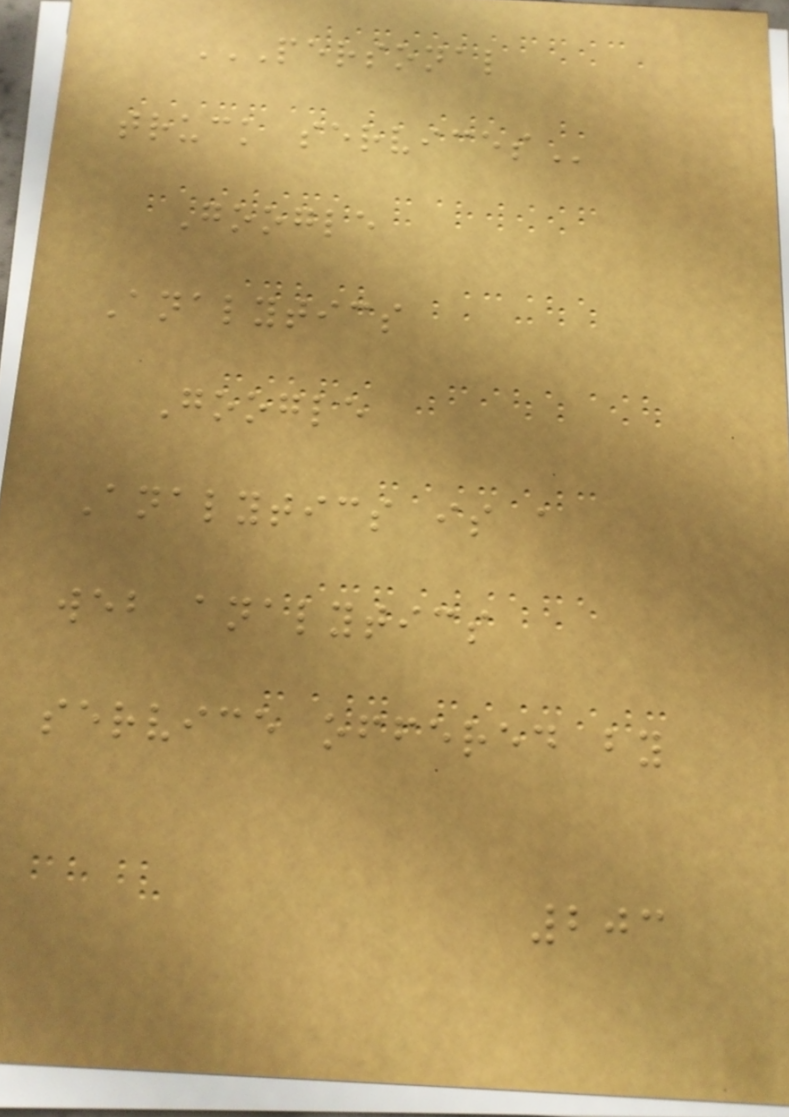PERSONAL
TRUCK SERVICES
Google
Analytics
Google
Analytics is a
web analytics
service offered by
203
